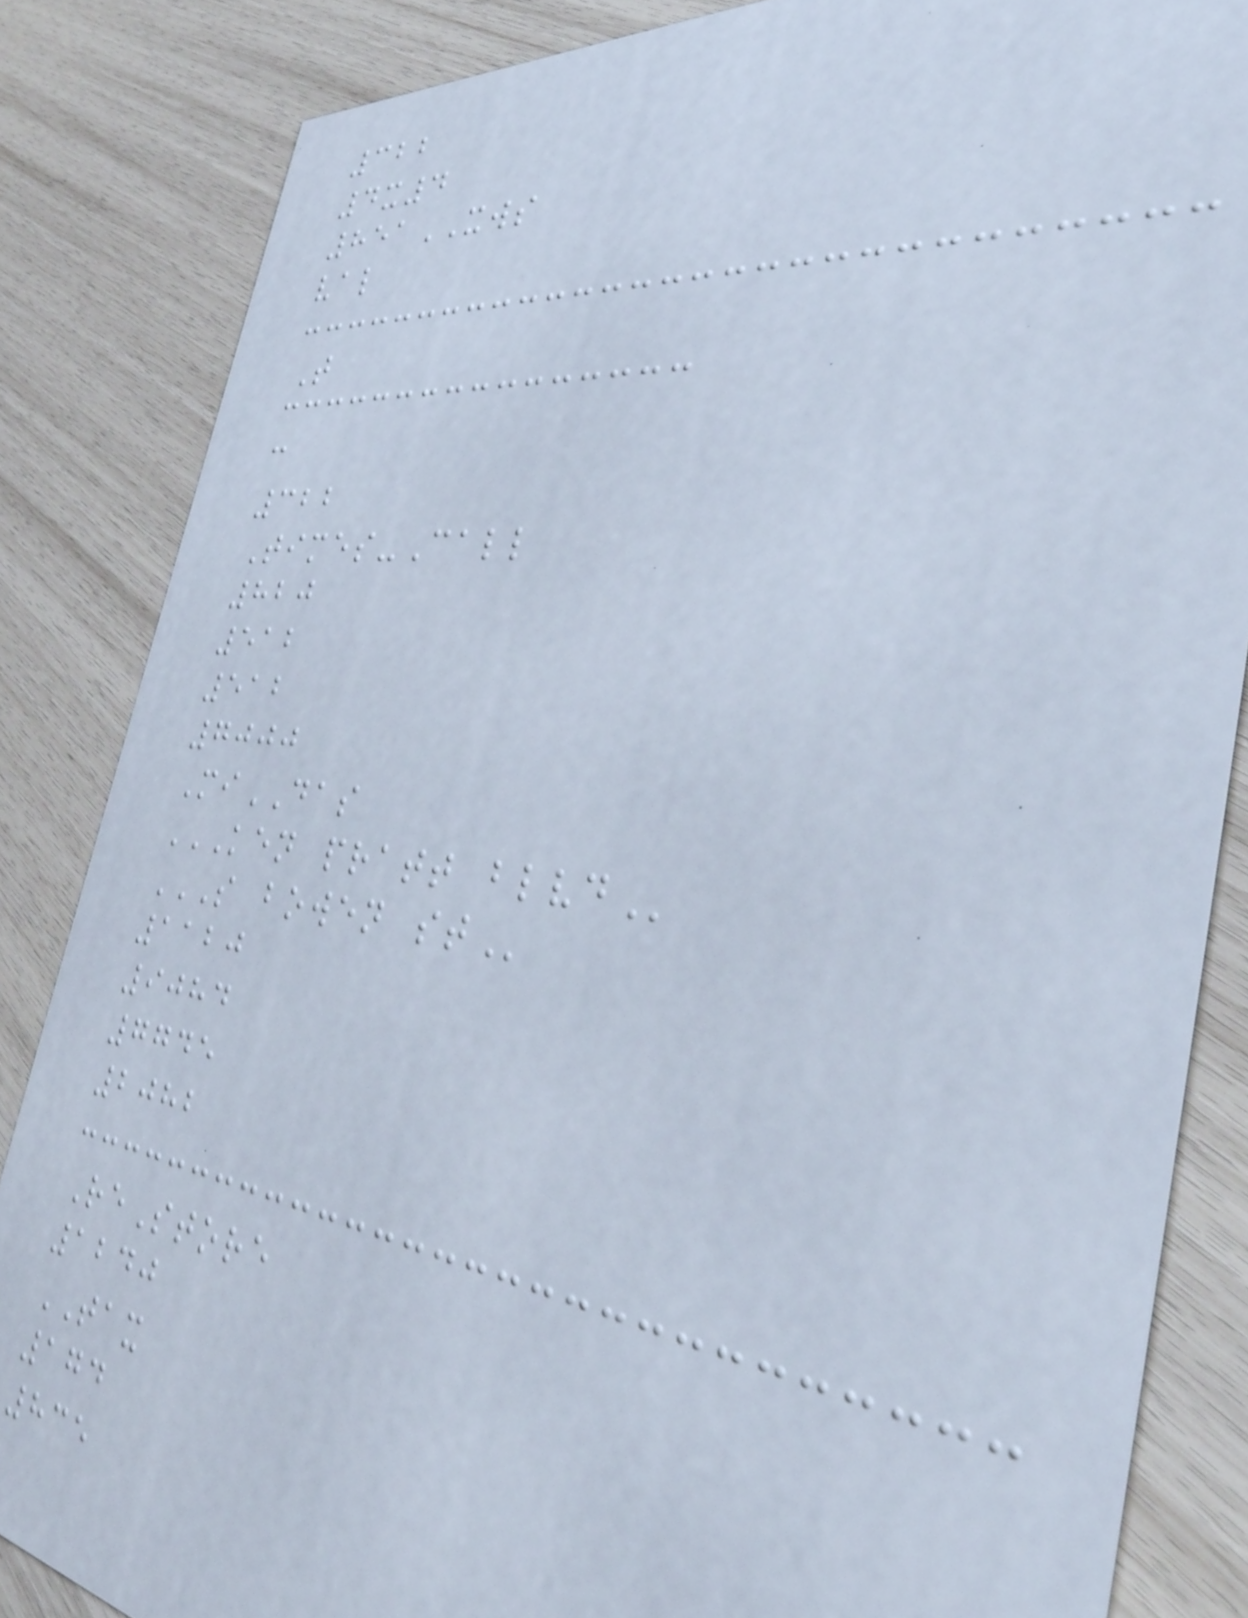322
4x4
851XWS
val
T
c
322
Times-Call
820
512
512
7000
MiDAS
KEN PRATT BLVD
S BOWEN ST
1120
9084
7745
2082
ReStore
1240
TAX
174
835
